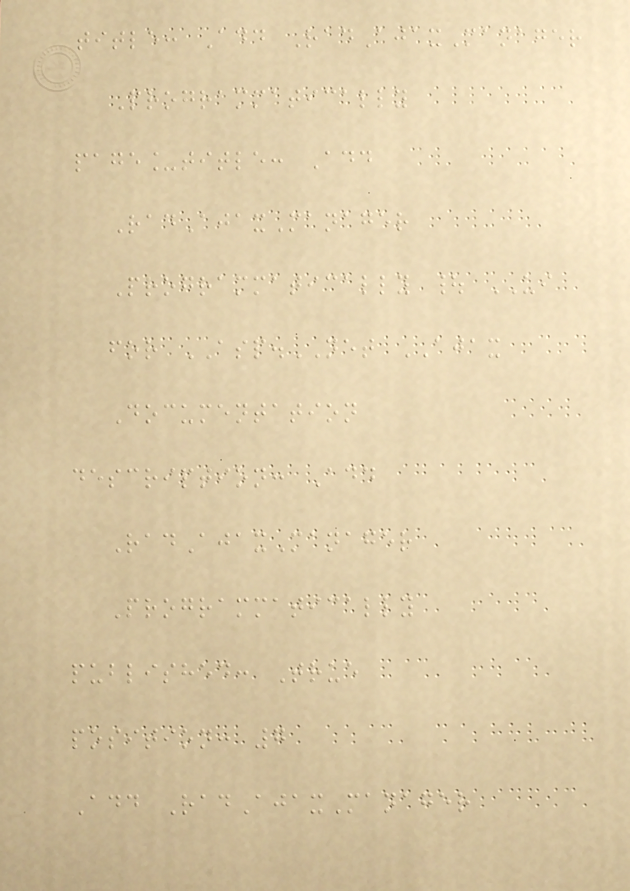title: Add RadAjaxManager
Programmatically
page_title: Add
RadAjaxManager
Programmatically | UI
for ASP.NET AJAX
Documentation
description: Add
RadAjaxManager
Programmatically
published: True
position: 7
Add RadAjaxManager
